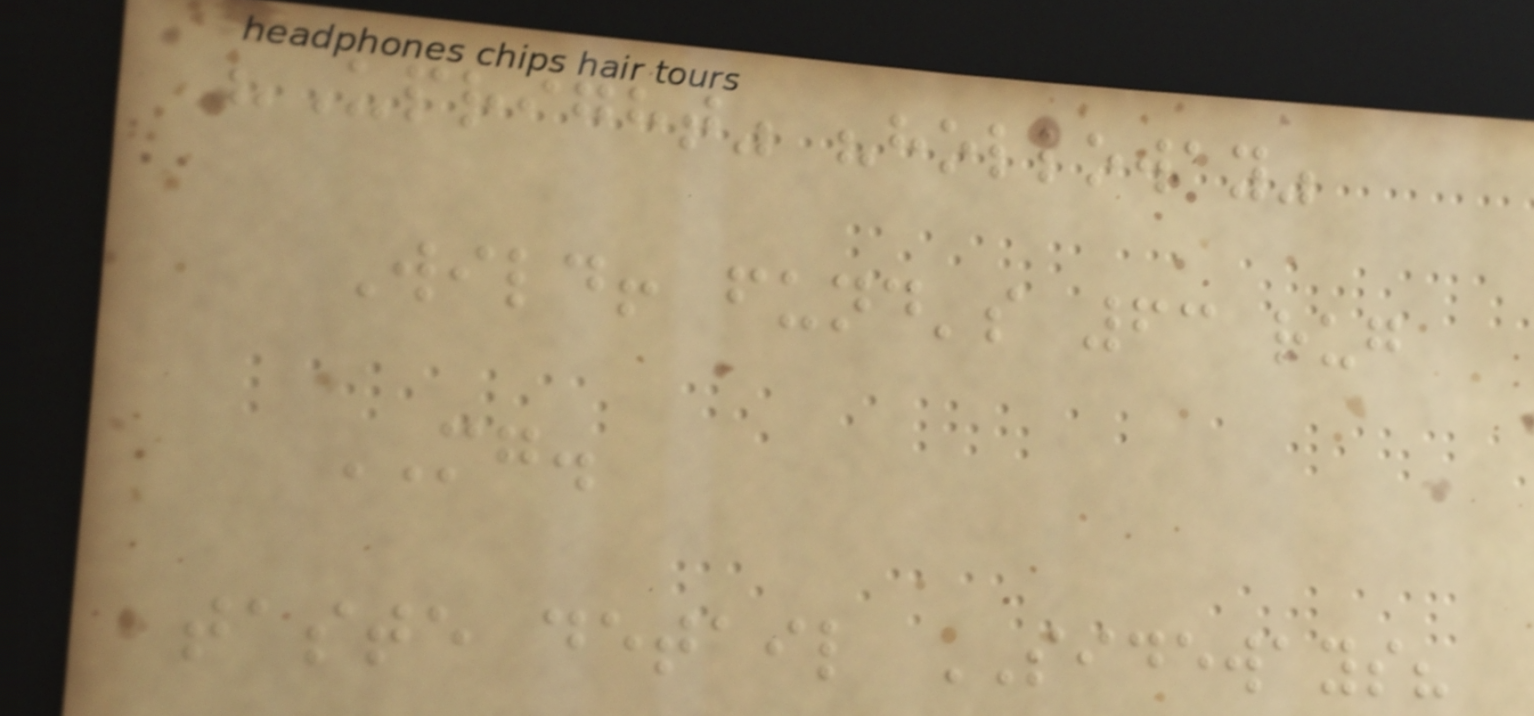"Upright" "holloway"
Wild! fund's 63 rug
MG.
taste detail SIDEWAYS?
